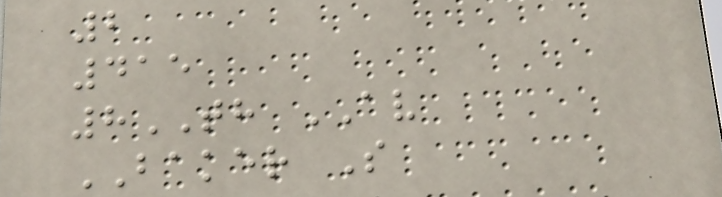2
415
8TH AV
BAKER S
